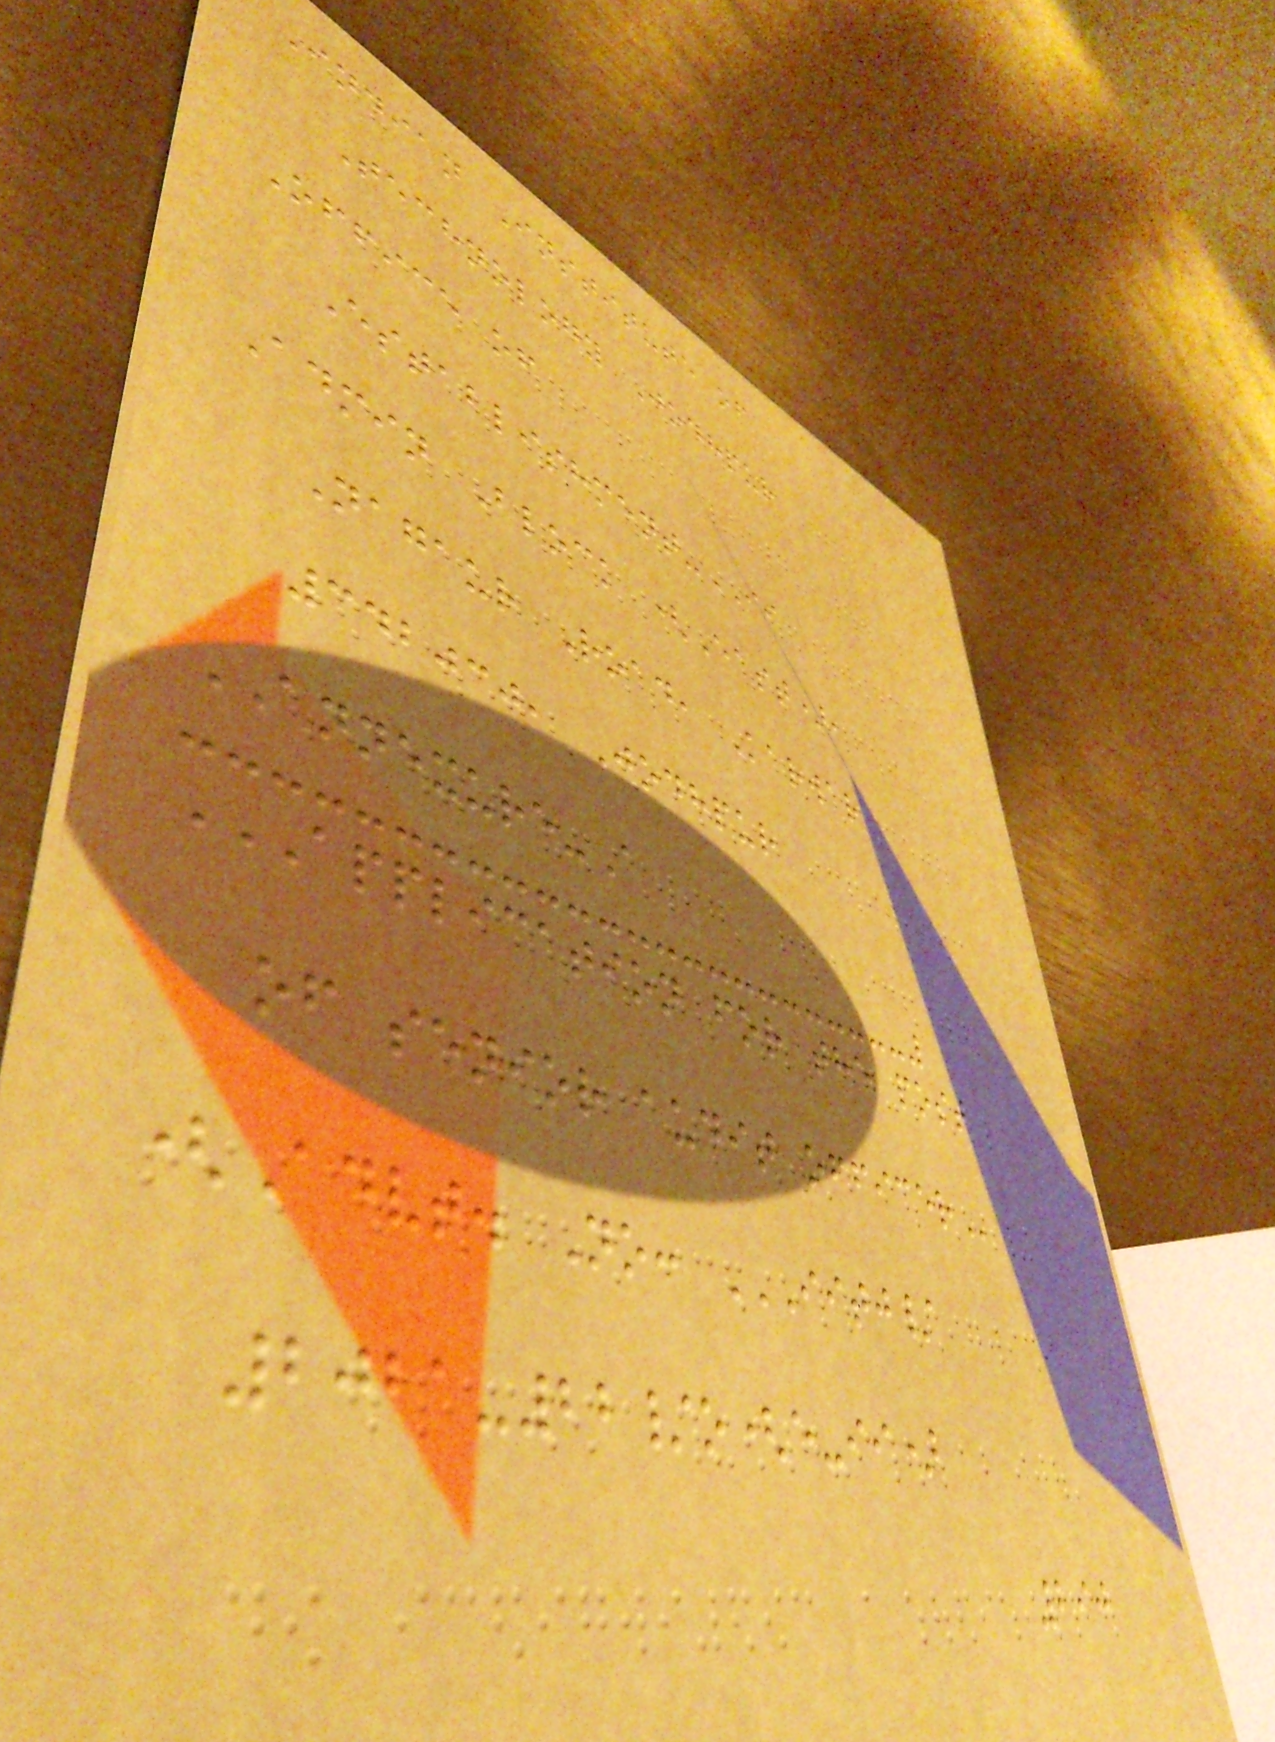Indian Institute of
Technology Jodhpur
Office of
Establishment-II
Admin Block (East),
Nagaur Road, Karwar
342030, Jodhpur
ANNEXURE-A
APPLICATION FOR THE POST
OF SENIOR AUDIT OFFICER
(Advt. No: IITJ/
2021-22/O(E-II)
290
